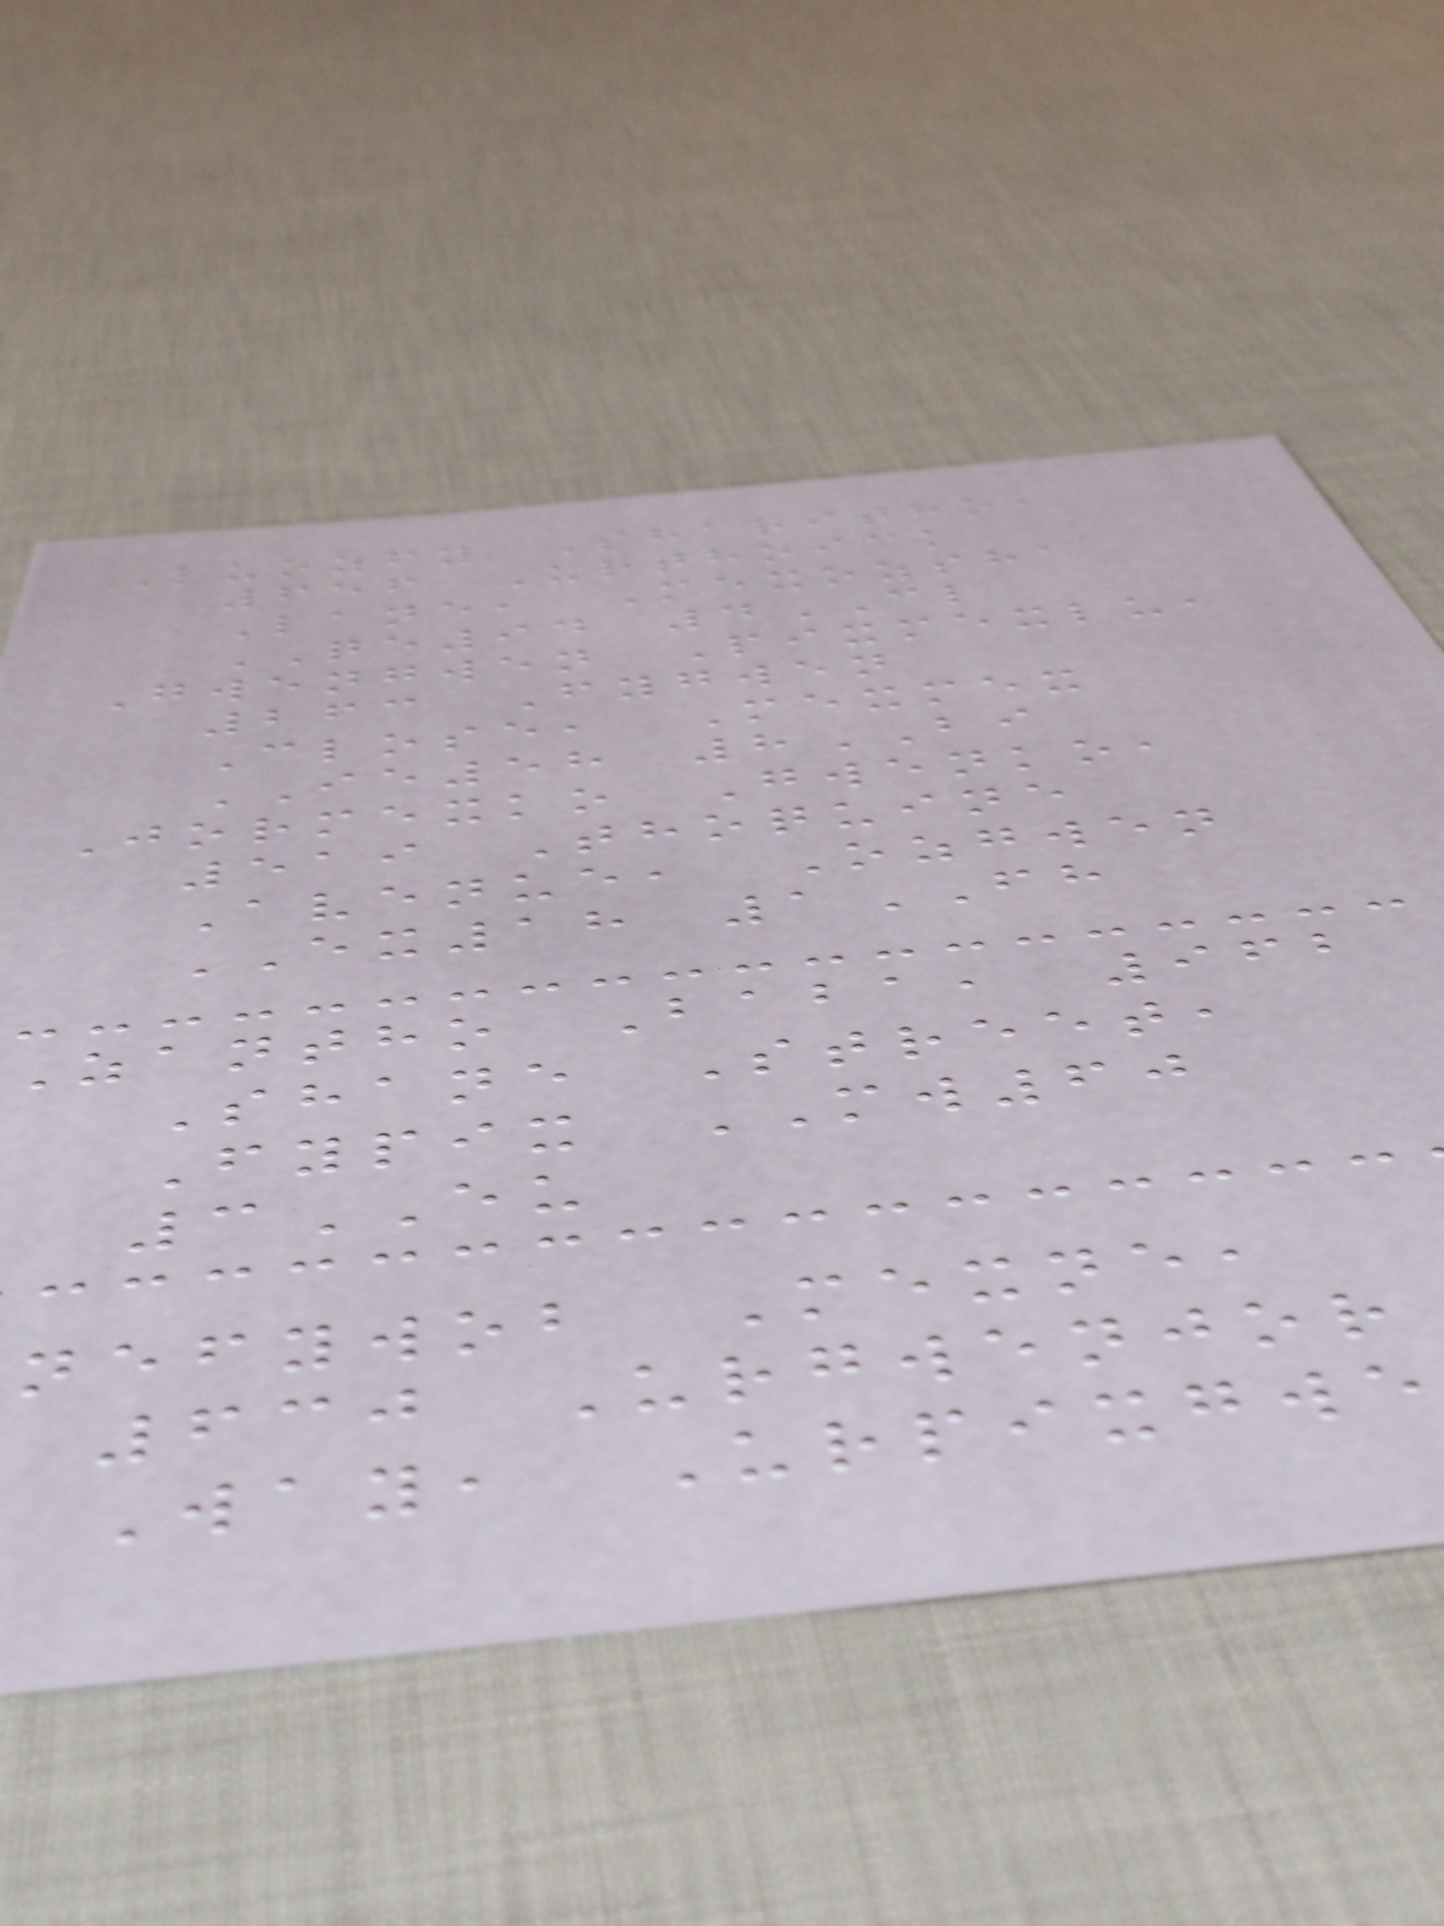Luozfy Sharitho,
656 Urthoick
Lane, Mexozsha
QE94 4CL
Gwengwen Pixmexlu,
263 Fygwen
Close, Mexmex
IE58 8BI
Jormexko Gwenko,
519 Thoquine
Avenue, Ozgwen
EX18 1FH
Zantho Baba, 962
Shane Street,
Fypix MW60
3EU
nefywob Mexne,
630 Urgwenjor
Way, Urpixgwe
